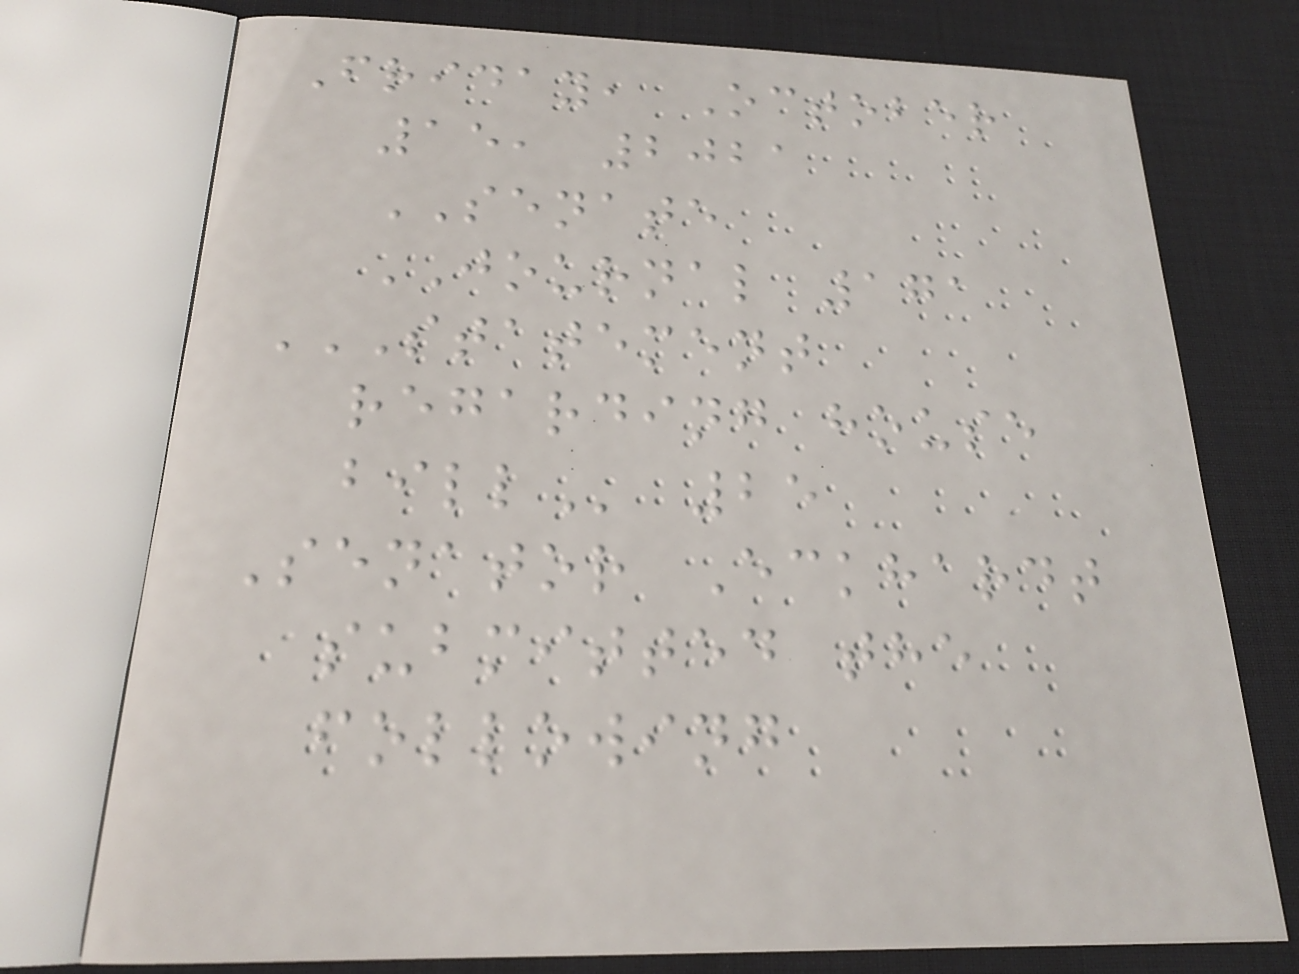Friday, October
15, 2021
SENATE
JOURNAL 171
STATEMENT
REGARDING HOUSE
BILL 25
Senator Eckhardt
submitted the
following
